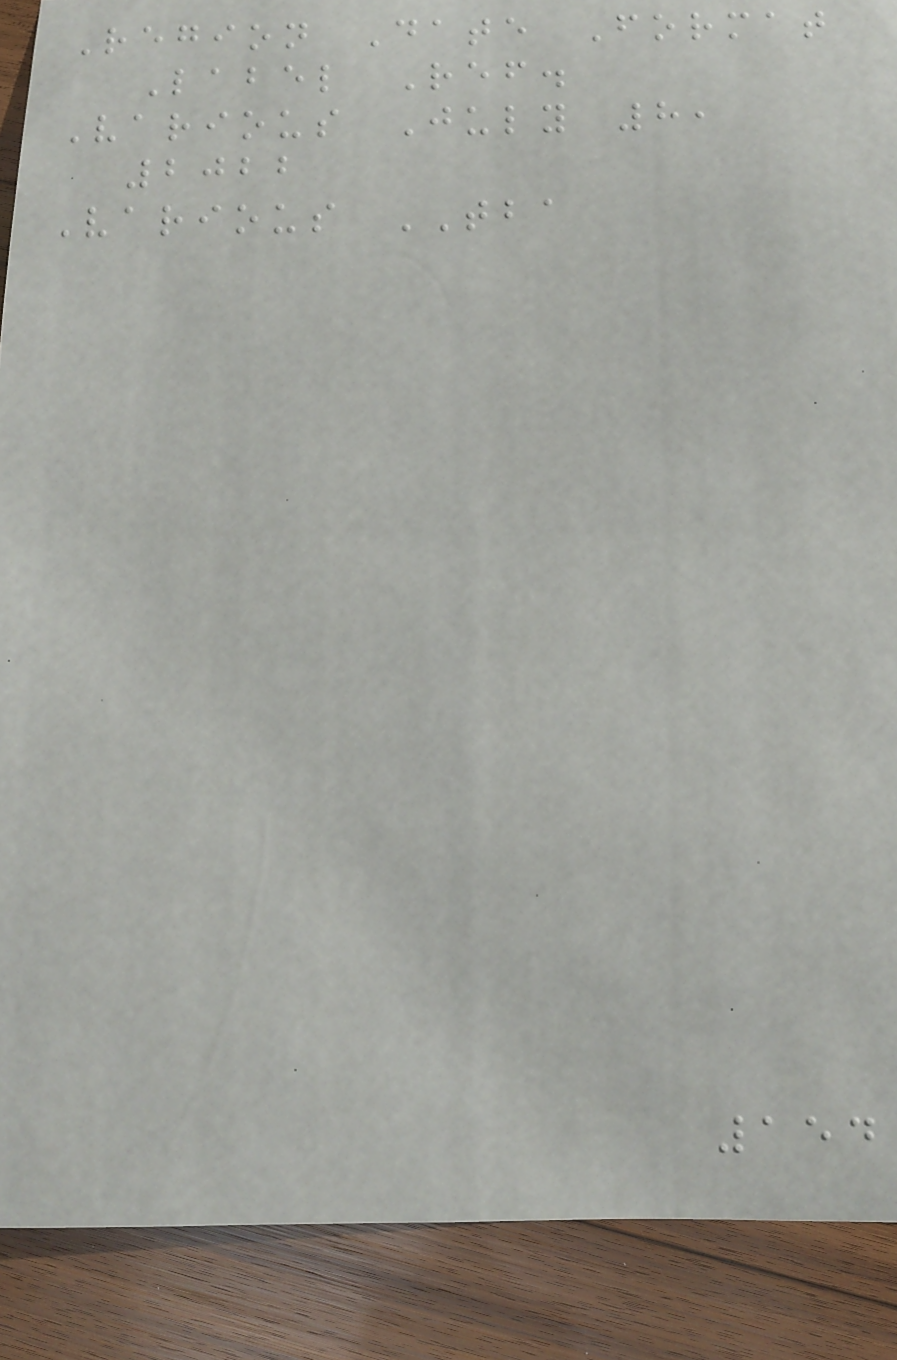Region Date Format
Label Ref.
Various July 8,
2022
Various TBA
154
